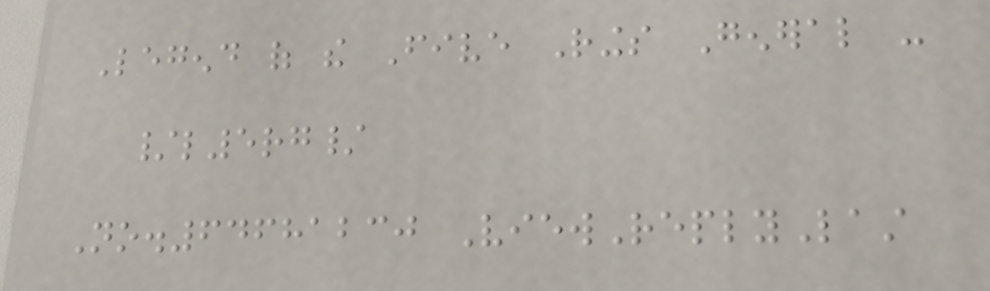Legend of the Five Rings General -
/l5rg/
No.64681230 ViewReplyLast
